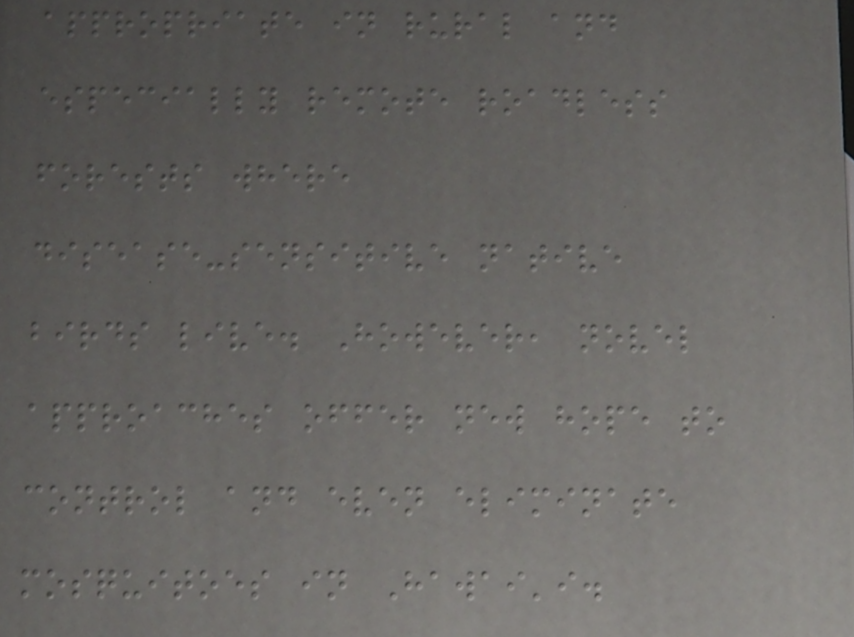appropriate in rural and
especially remote roadless
forests where
disease-sensitive native
birds live. However, novel
approaches offer new hope to
control and even eliminate
mosquitoes in Hawai'i.
